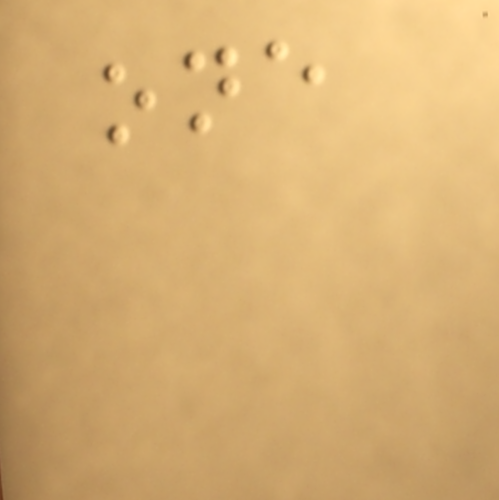one
